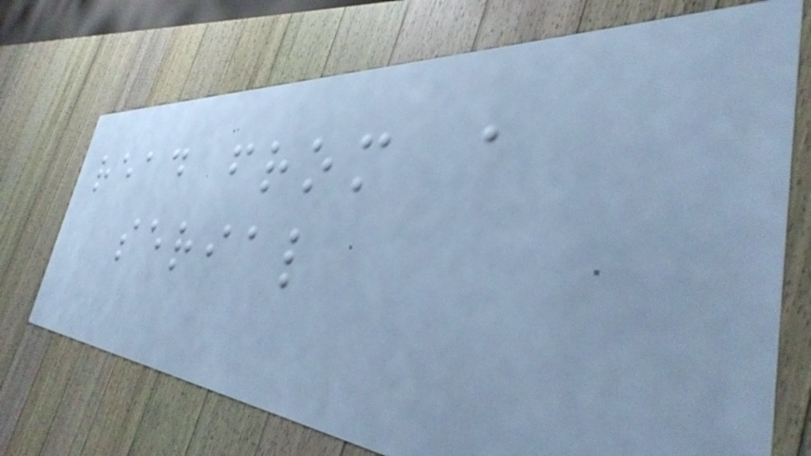read from a
serial
